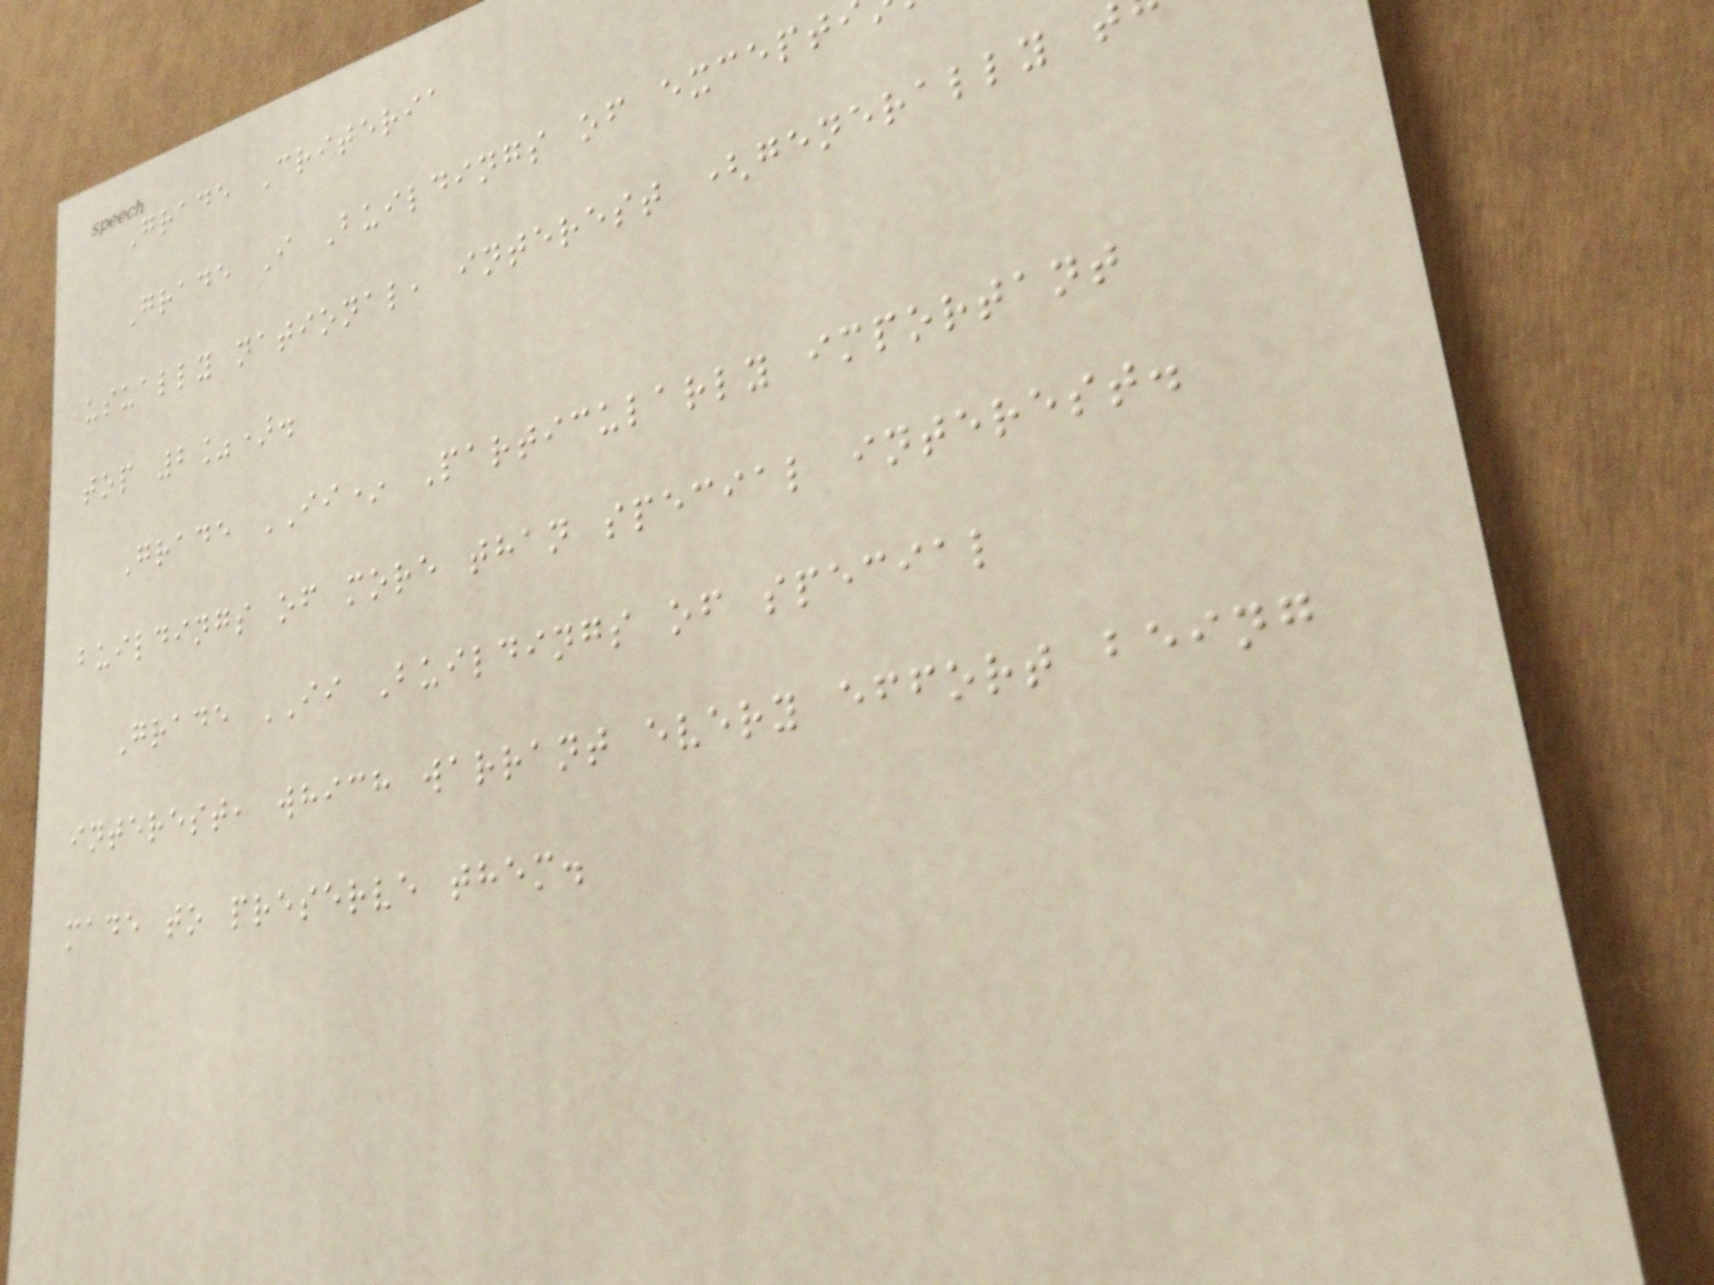Grade Criteria
Grade I Buildings of except
usually national, interest (generally t
top 2%).
Grade II* Particularly important
buildings of more than special interest.
Grade II Buildings of special
interest, which warrant every effort being
made to preserve them.
